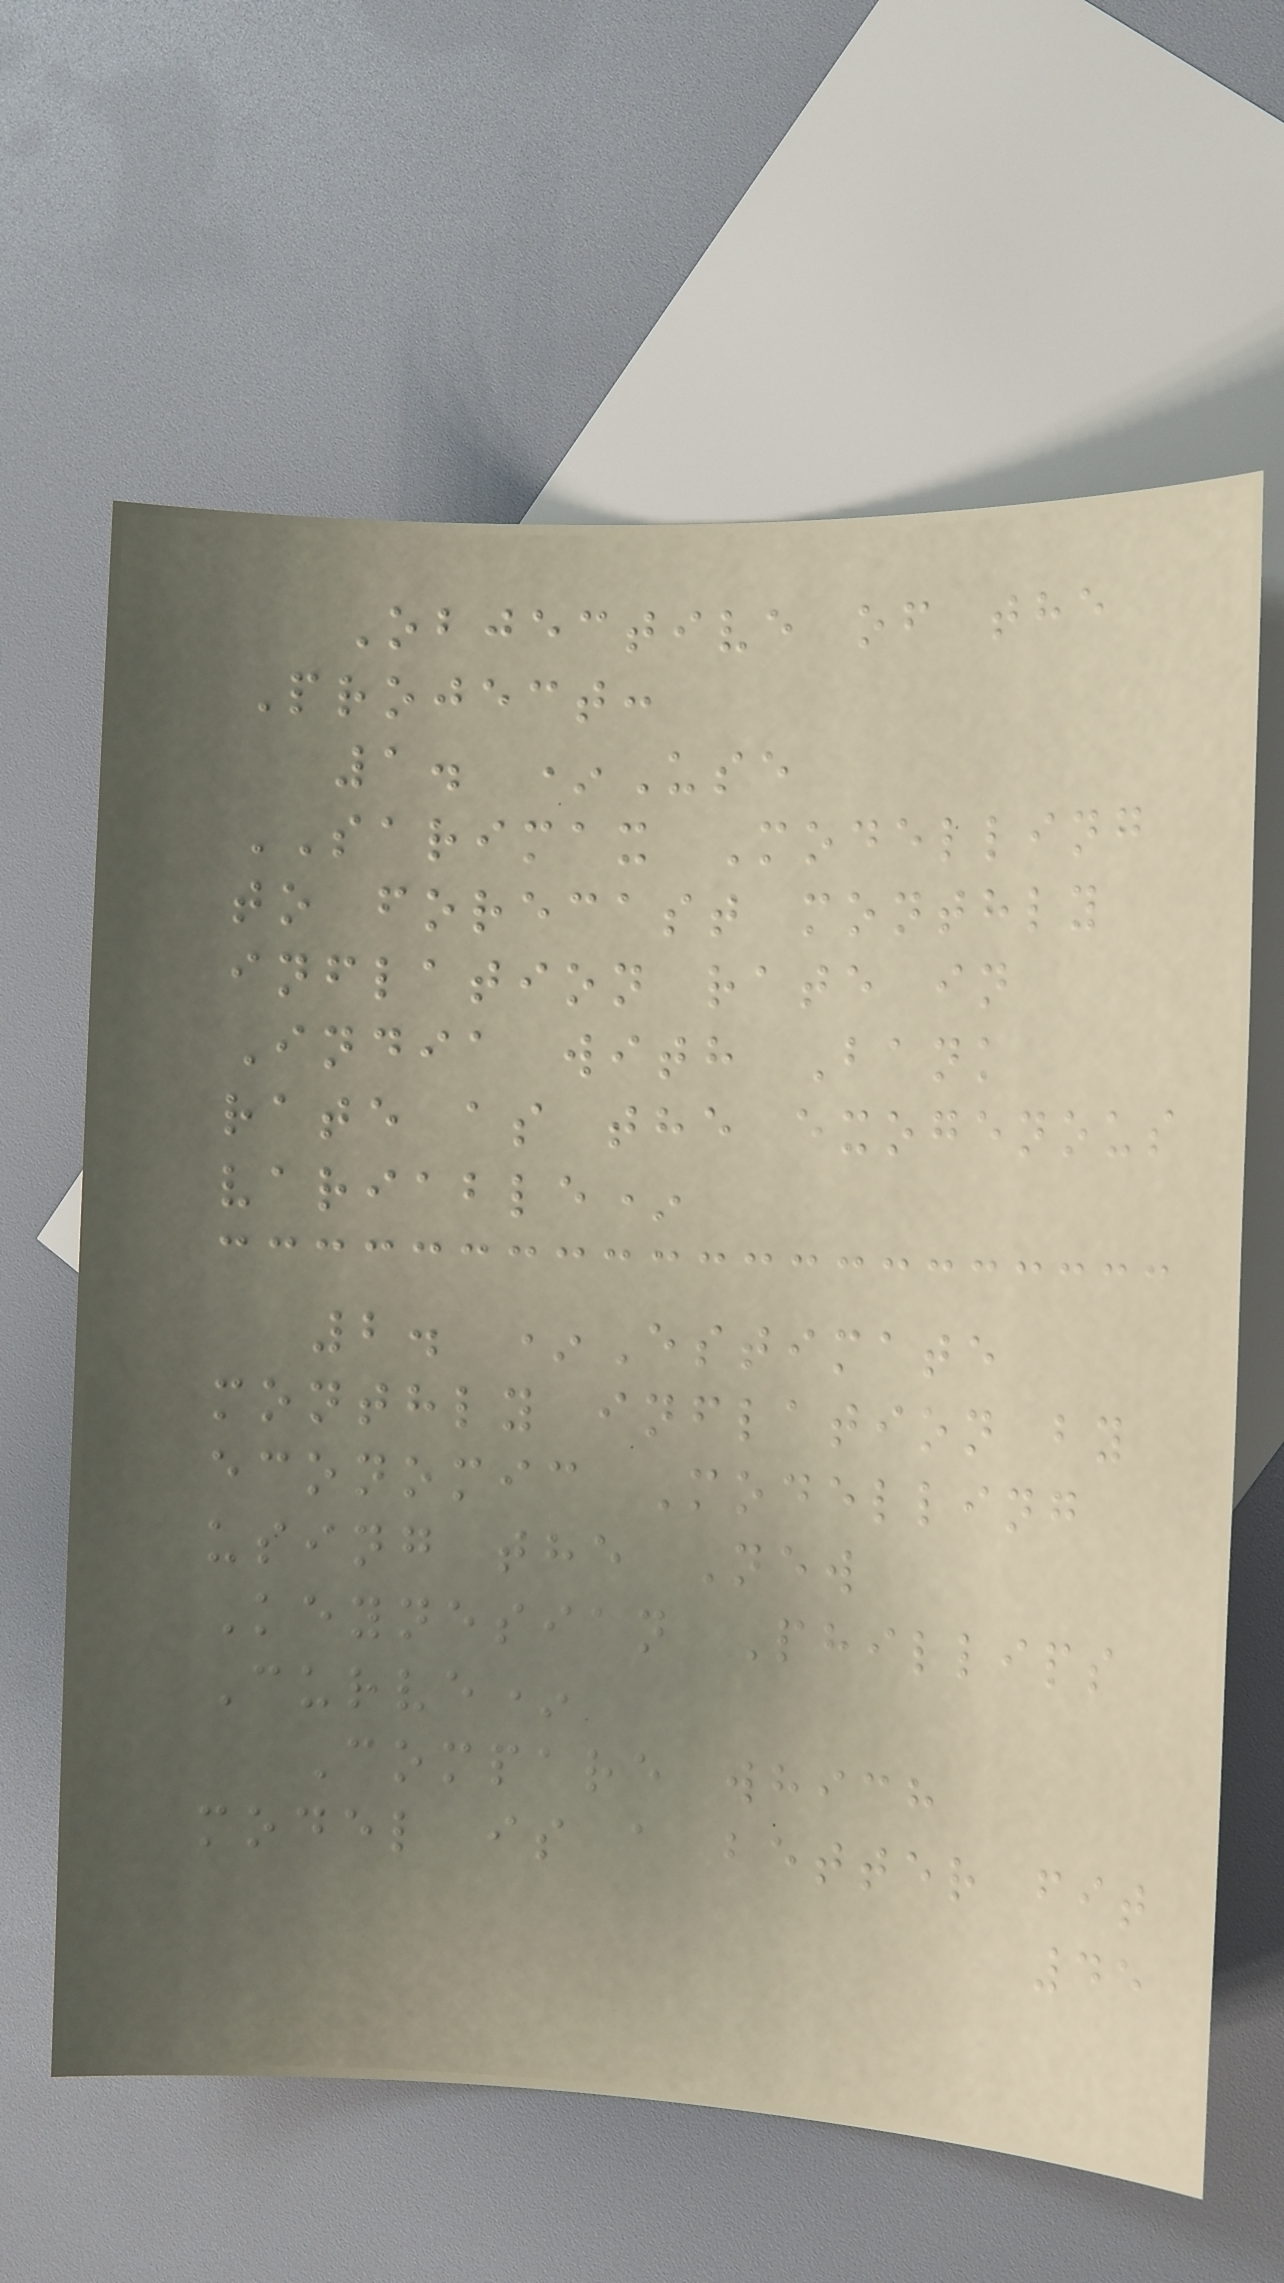Objective of the
Project:
1. *Use
SARIMAX Modelling
to forecast monthly
inflation rate in
India with Bank
rate as the exogenous
variable*
2. *Estimate
monthly inflation by
economic Modelling
using the New
Keynesian Phillips
Curve*
Compare which
model is a better fit
45
